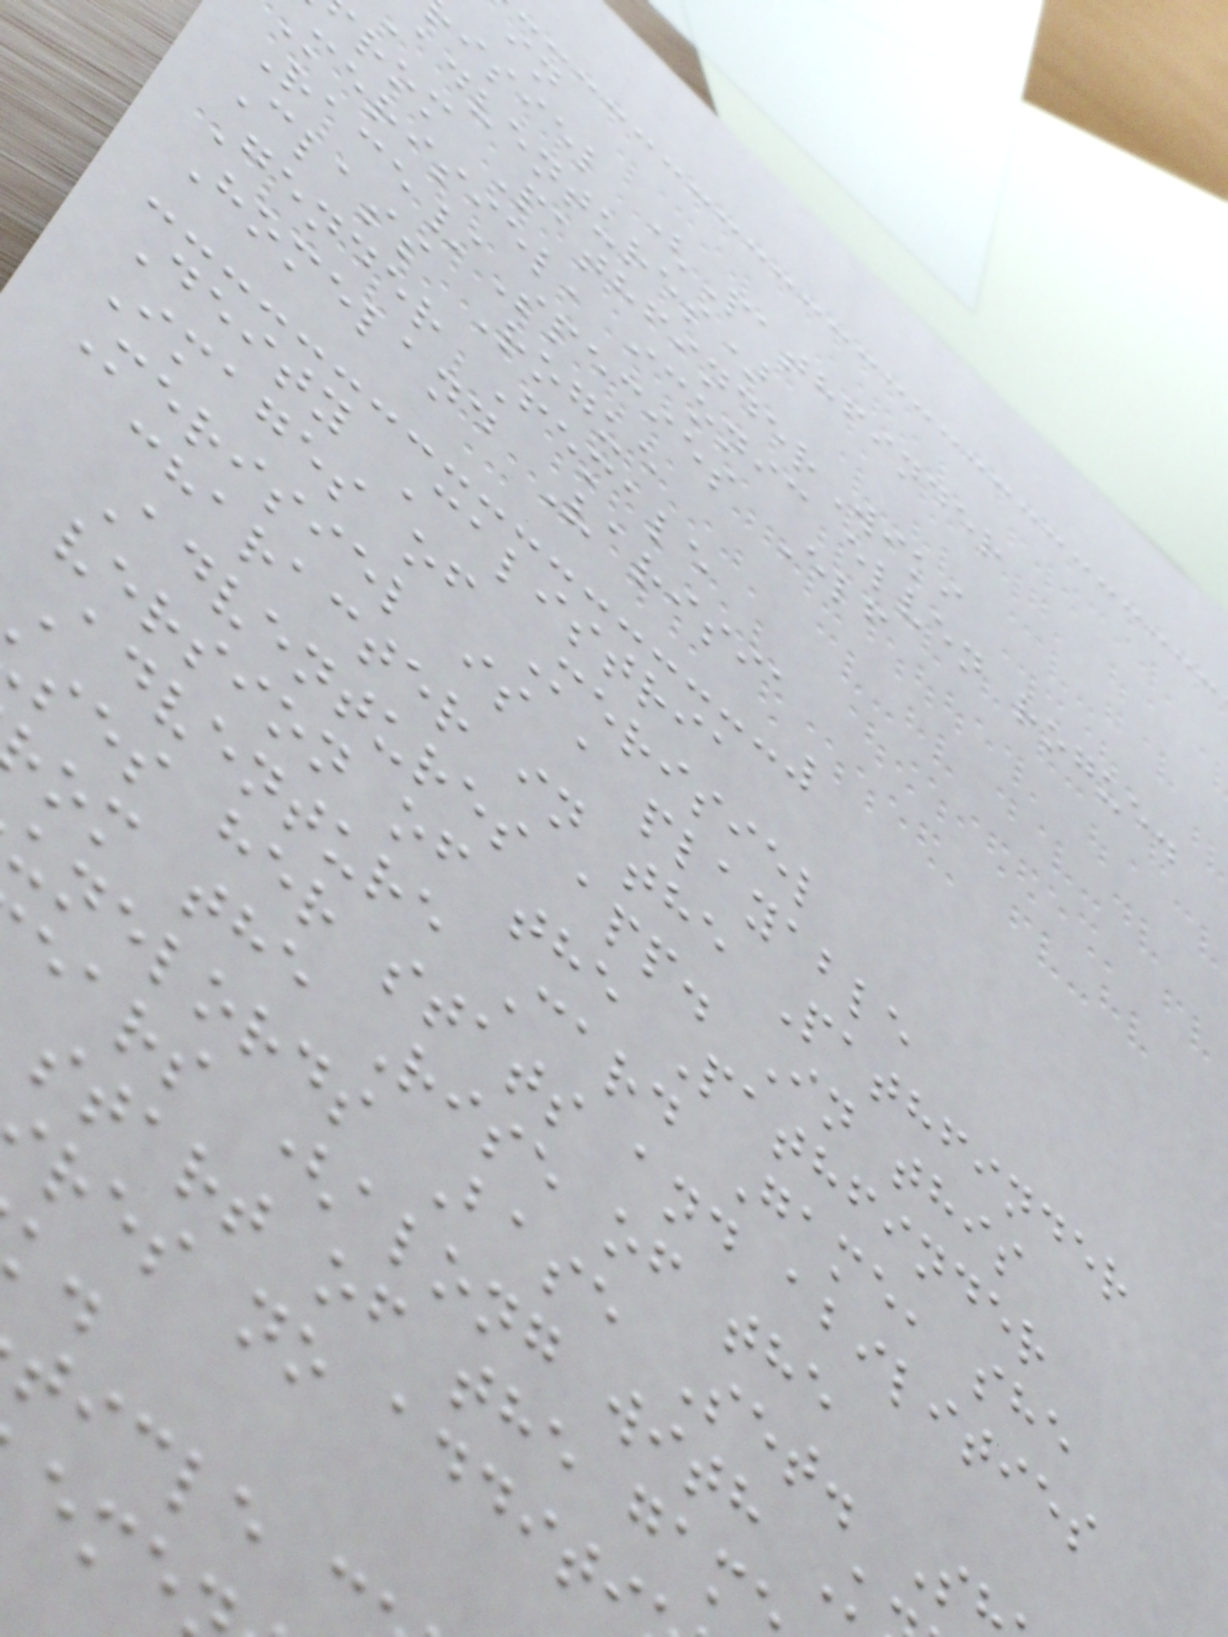isiel (Pathfinder
adventures)
rom PathfinderWiki
merisiel, iconic elven rogue.
Race/Species Elf
Class Rogue
Gender Female
Homeland Varisia
Deity Calistria
Images of Merisiel
Merisiel is a playable
character in the Pathfinder
Adventures app. In this
version of the Pathfinder
Adventure Card Game, she
ses her stats and abilities
om the Rise of the
unelords Base Set. S
ears (along with K
start of the gam
res no additi
